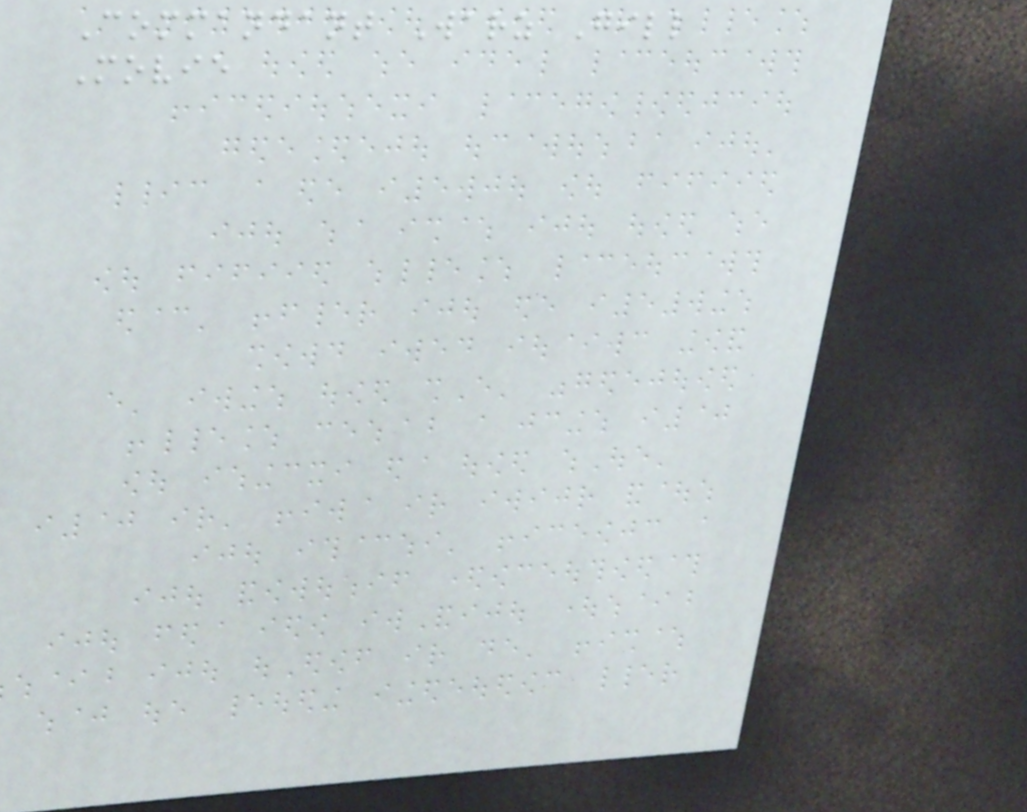Commandant Warz Gill
Movie
